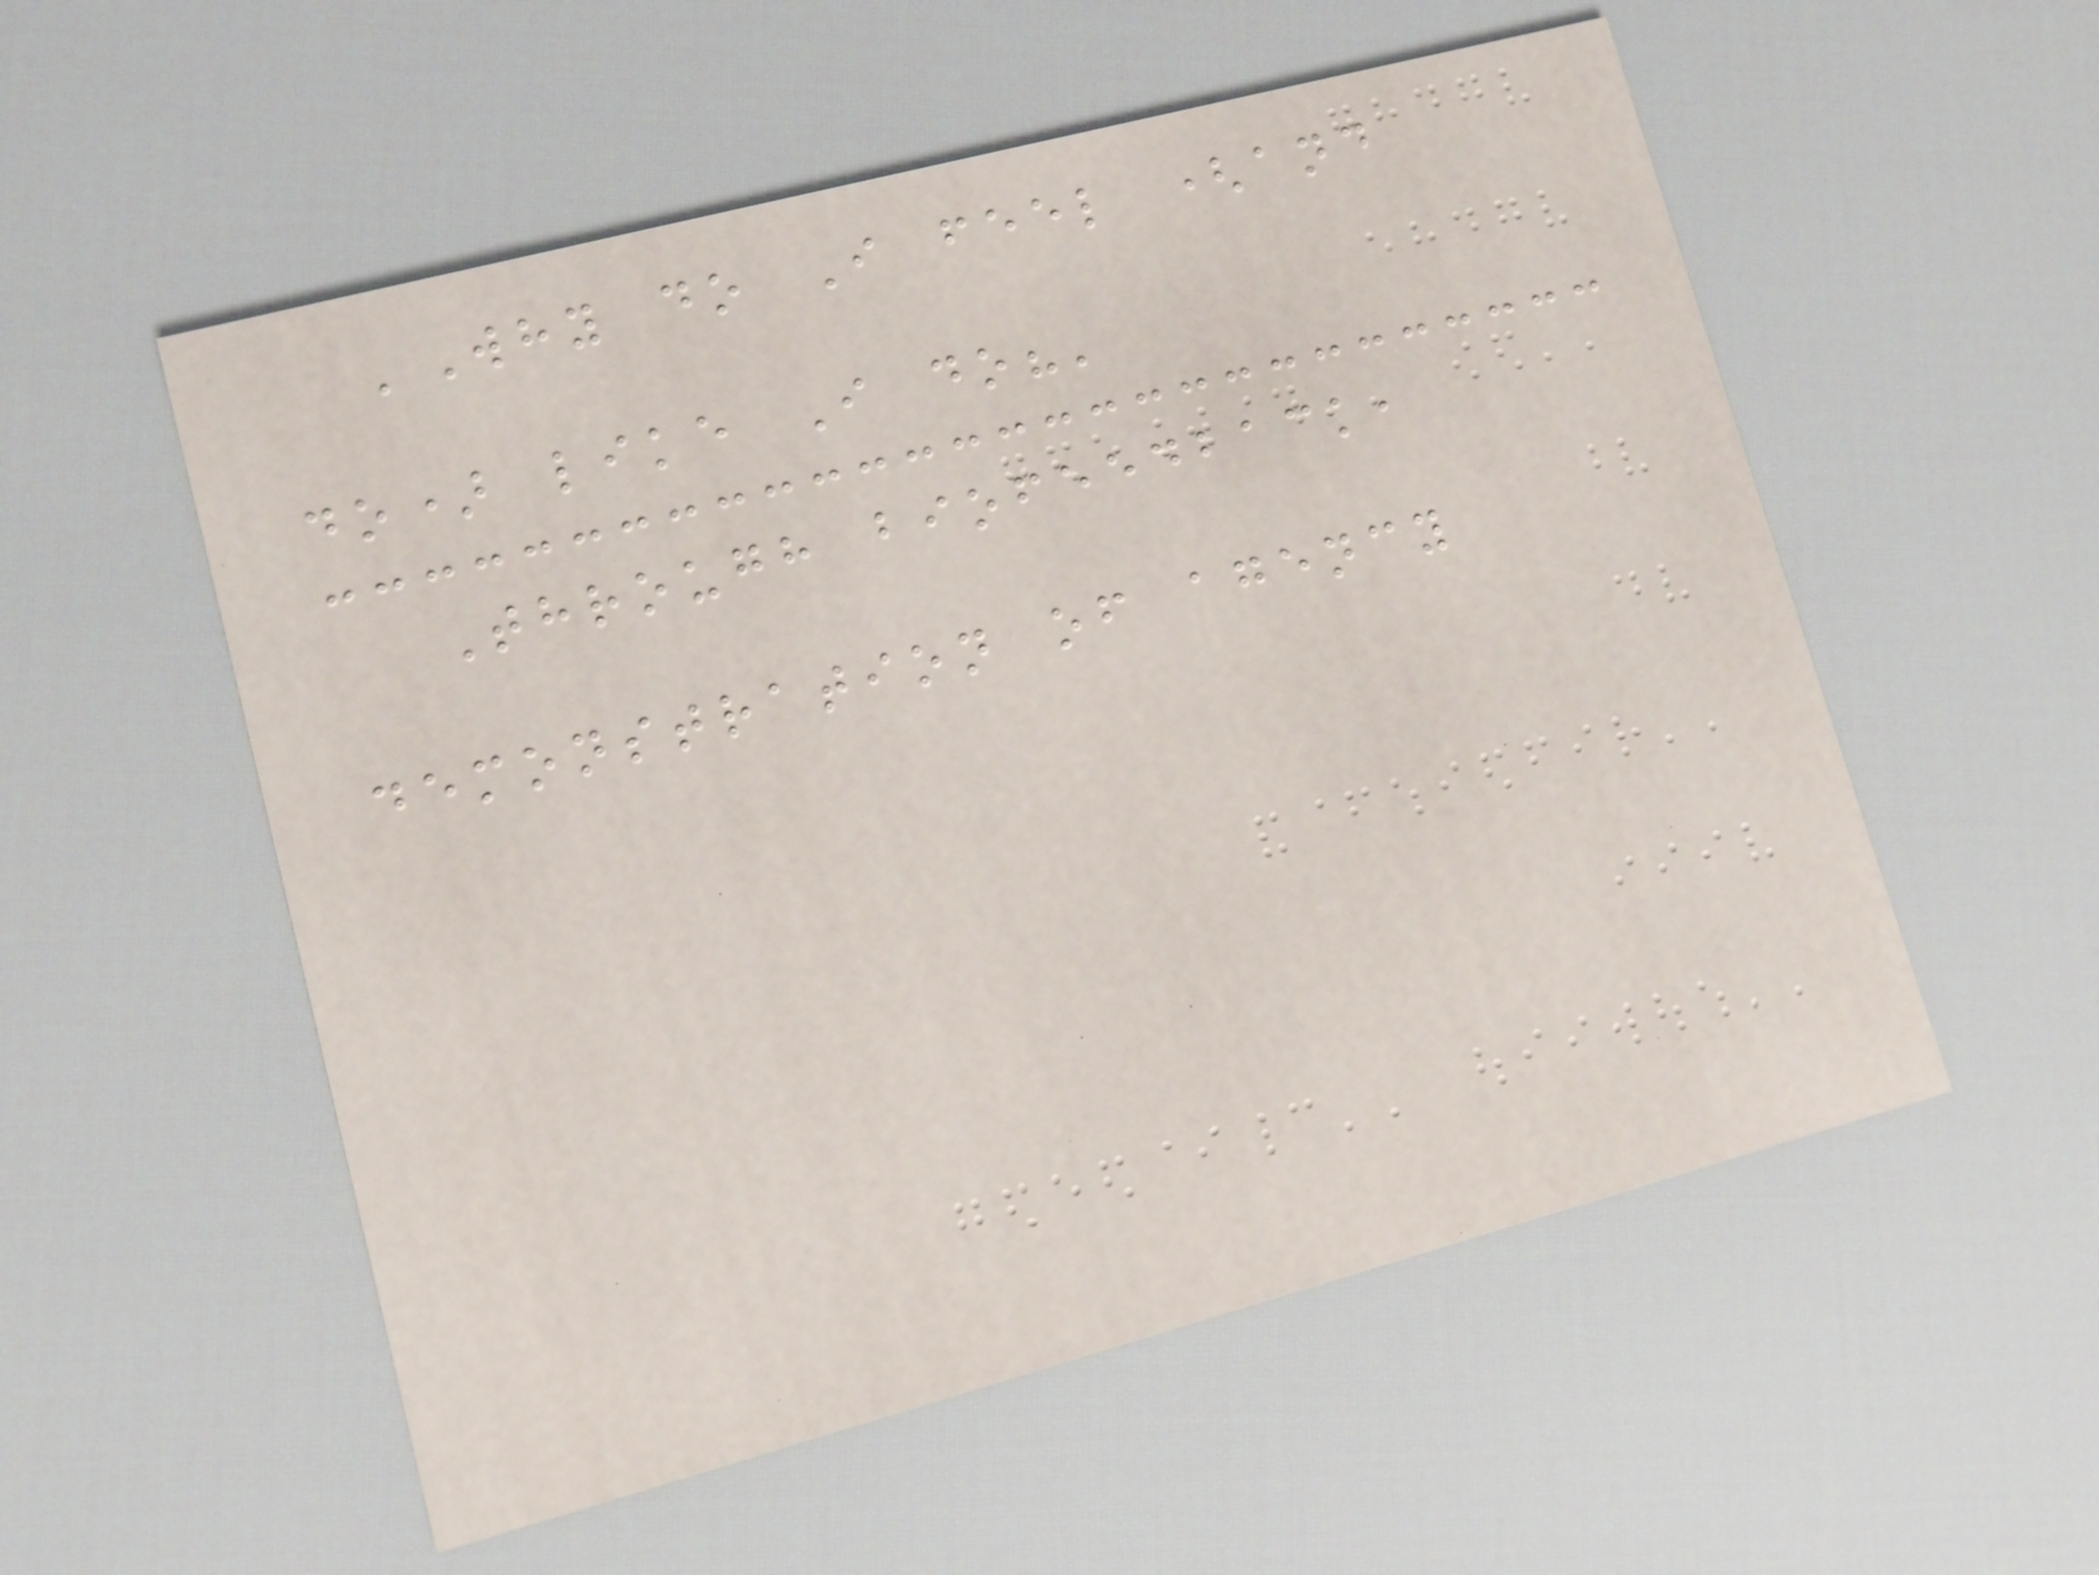'Why do I feel (and
do) like I do?'
Through biofeedback,
demonstration of agency
